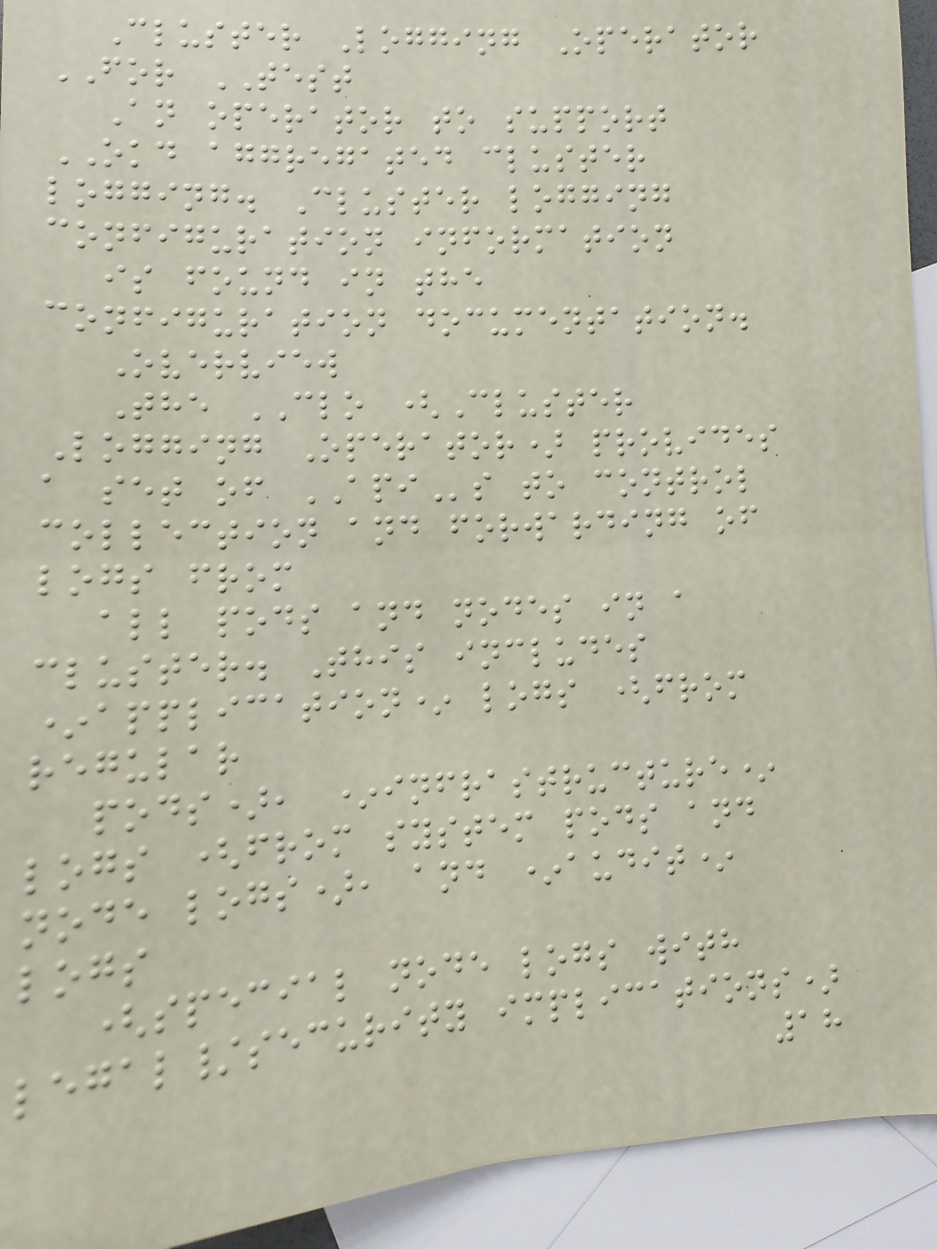Cluster Logging Operator
FOR TEST
An operator to support
OKD aggregated cluster
logging. Cluster logging
configuration information
is found in the
configuration documentation.
Overview
The CLO (Cluster
Logging Operator) provides
a set of APIs to control
collection and forwarding of
logs from
all pods and nodes in a
cluster. This includes
*application* logs (from
regular
pods), *infrastructure*
logs (from system pods and
node logs), and *audit*
logs
(special node logs with
legal/security implications)
18
